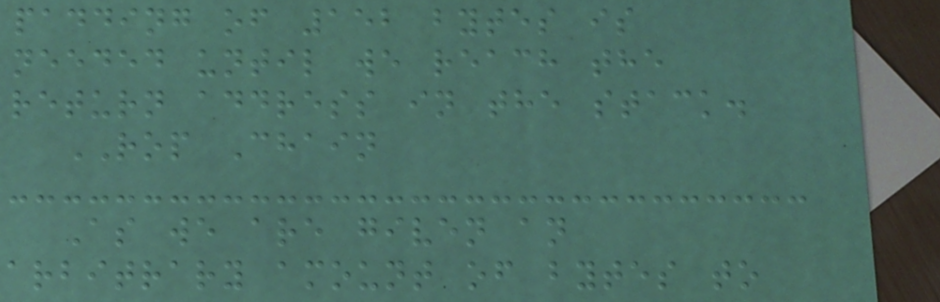padding of 152 bytes is
needed until we reach the
return address in the stack.
ROP Chain
As we are given an
arbitrary amount of bytes to
